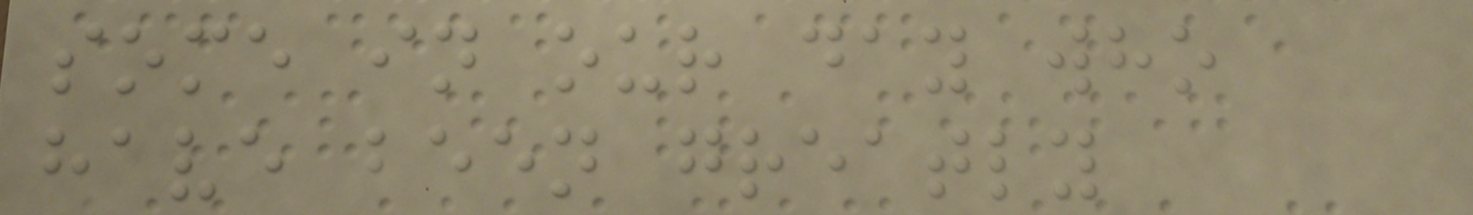some in our day who
have been greatly
